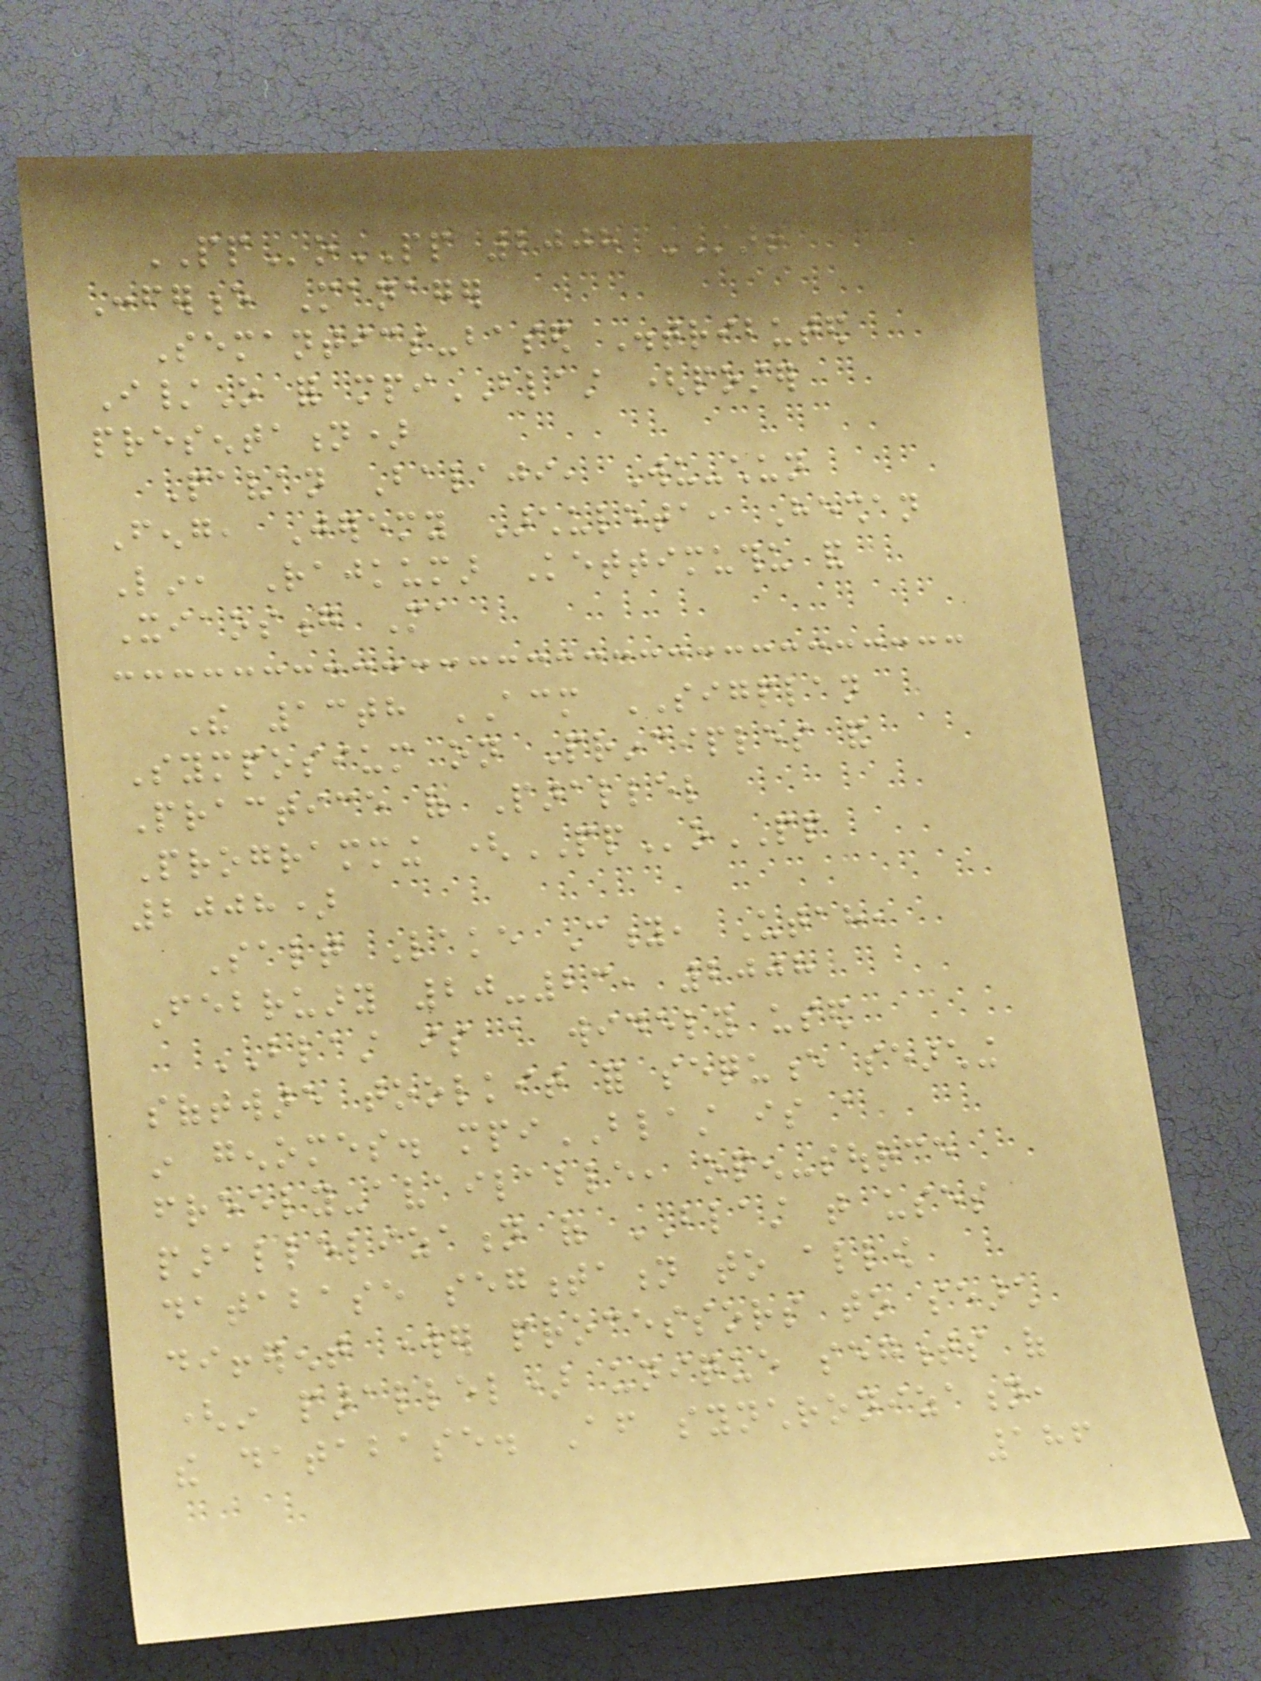PPoPP 2008 START
Conference Manager
Semantics-based Distributed
I/O for mpiBLAST (poster
presentation)
Pavan Balaji, Wu-chun
Feng, Jeremy Archuleta, Heshan
Lin, Rajkumar Kettimuthu and
Xiaosong Ma
The 13th ACM SIGPLAN
Symposium on Principles and
Practice of Parallel
Programming (PPoPP
2008)
Salt Lake City, Utah,
February 20-23, 2008
BLAST is a widely used
software toolkit for sequence searching
in genomes. mpiBLAST is a
freely-available, open-source
parallelization of BLAST that uses
database segmentation to allow
different worker processors to search
(in parallel) unique segments of
the database. After synchronization,
186
